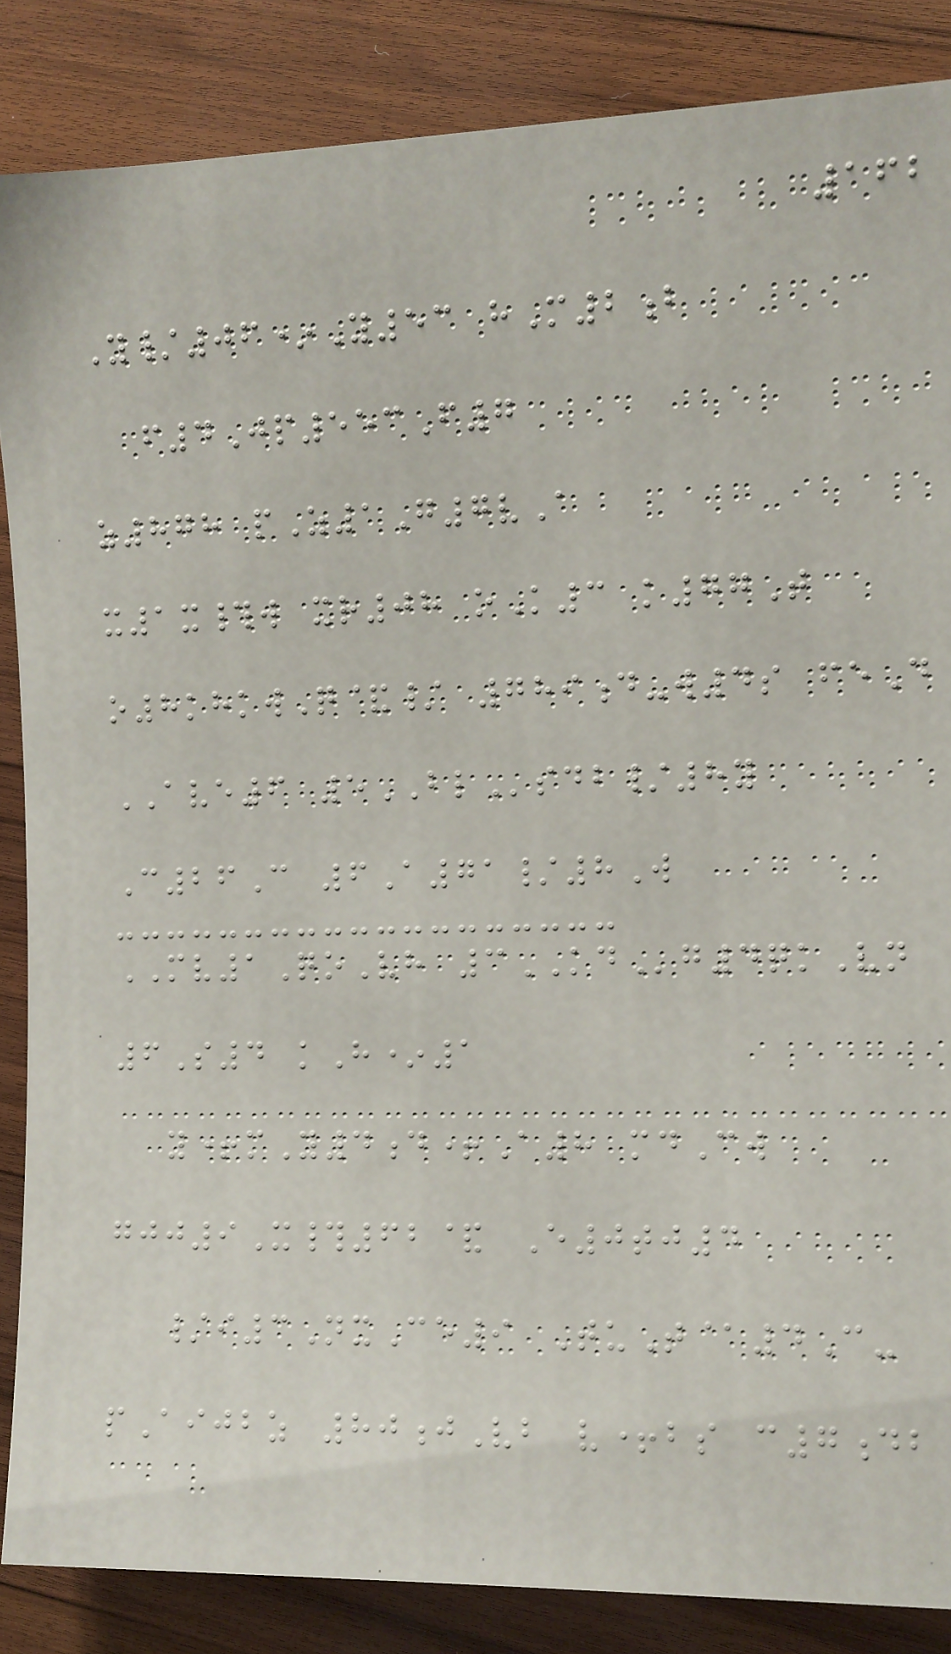162
Y/06*Y53 hM2b
f4Jp553F7
z878 pZ1G7vA
x1x#w xr08 oK3 k77T
o8khkwQ&/ 789d-w4s feD
AVE6 5BLsdb/8y
C26C 6A71/8W
MV1QoVh 3KDg4qkVn
6S4 kH*1
y+mY4d+A8 mdCw
gjj9X#62& E0tj4
/i3NxCe9 TuT@4C-
pAijbz 80jVb v+bs c7db
